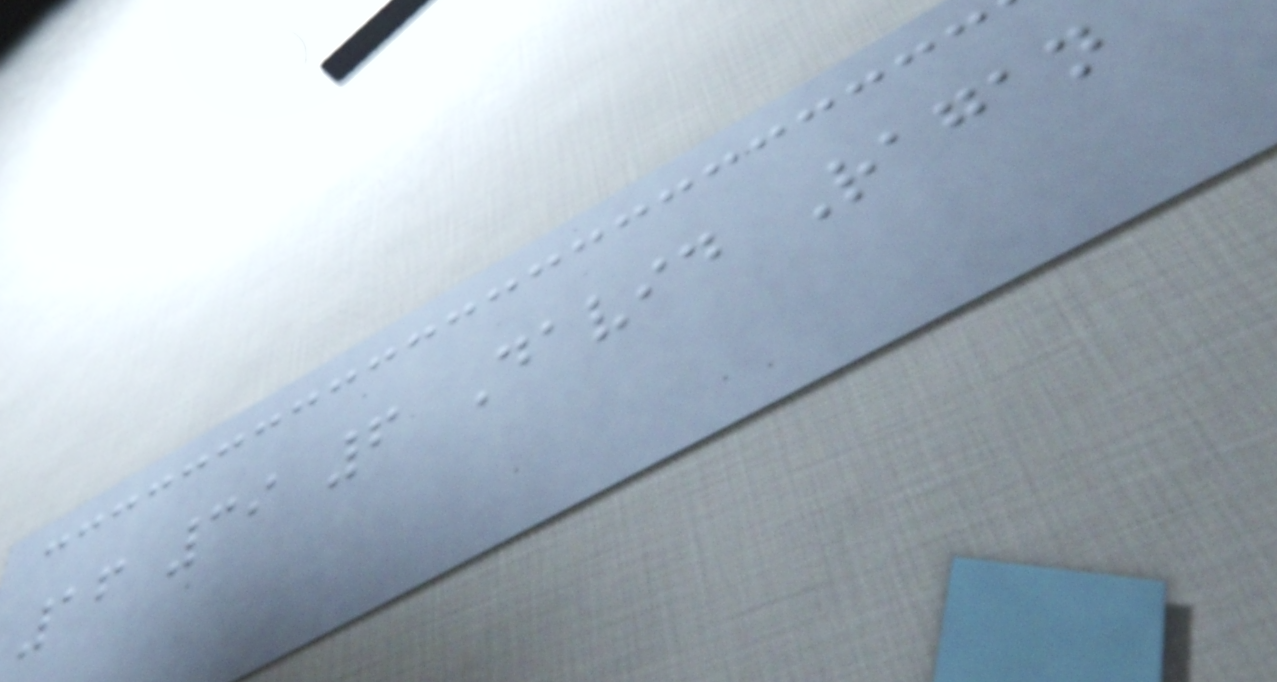16 39 6 David Ragan
